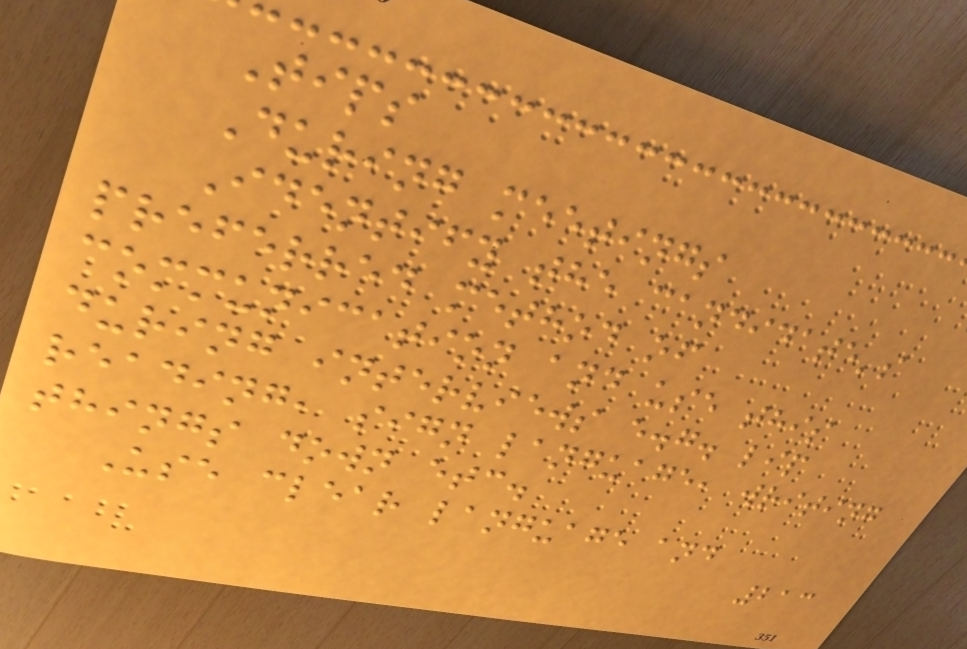Tips
During meetings
Identify the candidate's
preferred method of
communication and use this
during interviews e.g. lip
reading, sign language, writing
things down etc.
Use clear language and
213
